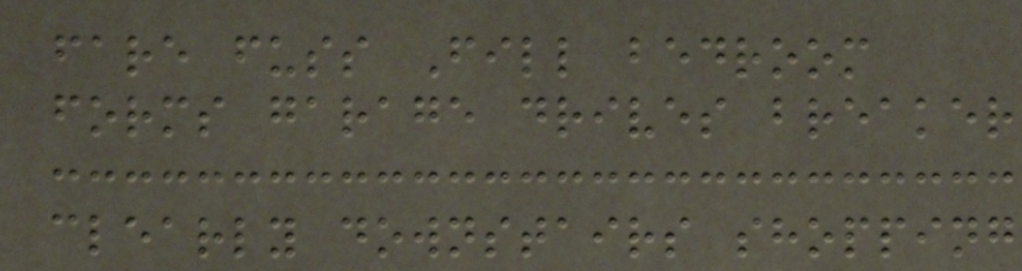fare fuss Fill bedroom
forms garage drives breaker
clearly downstairs shopping
